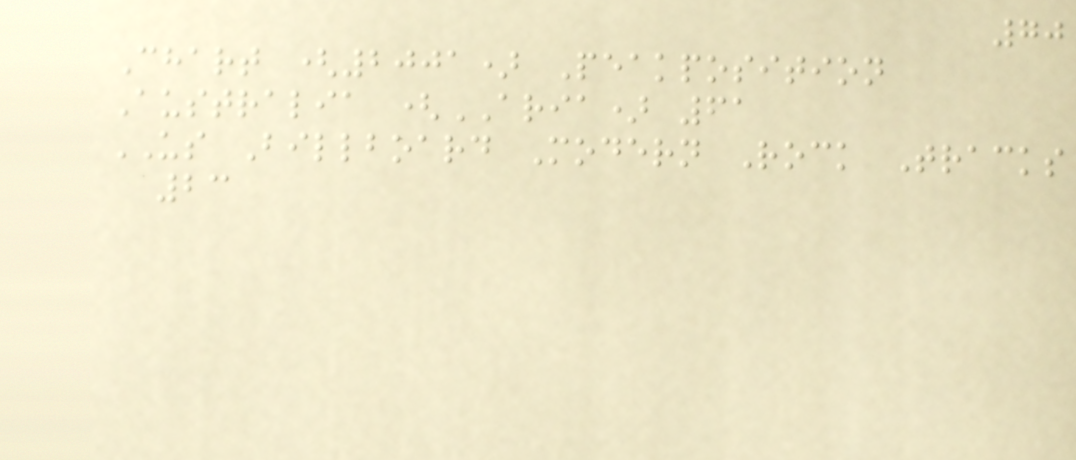70
Chart (2001) Peakposition
Australia (ARIA) 61
US Billboard Modern Rock Tracks
23
